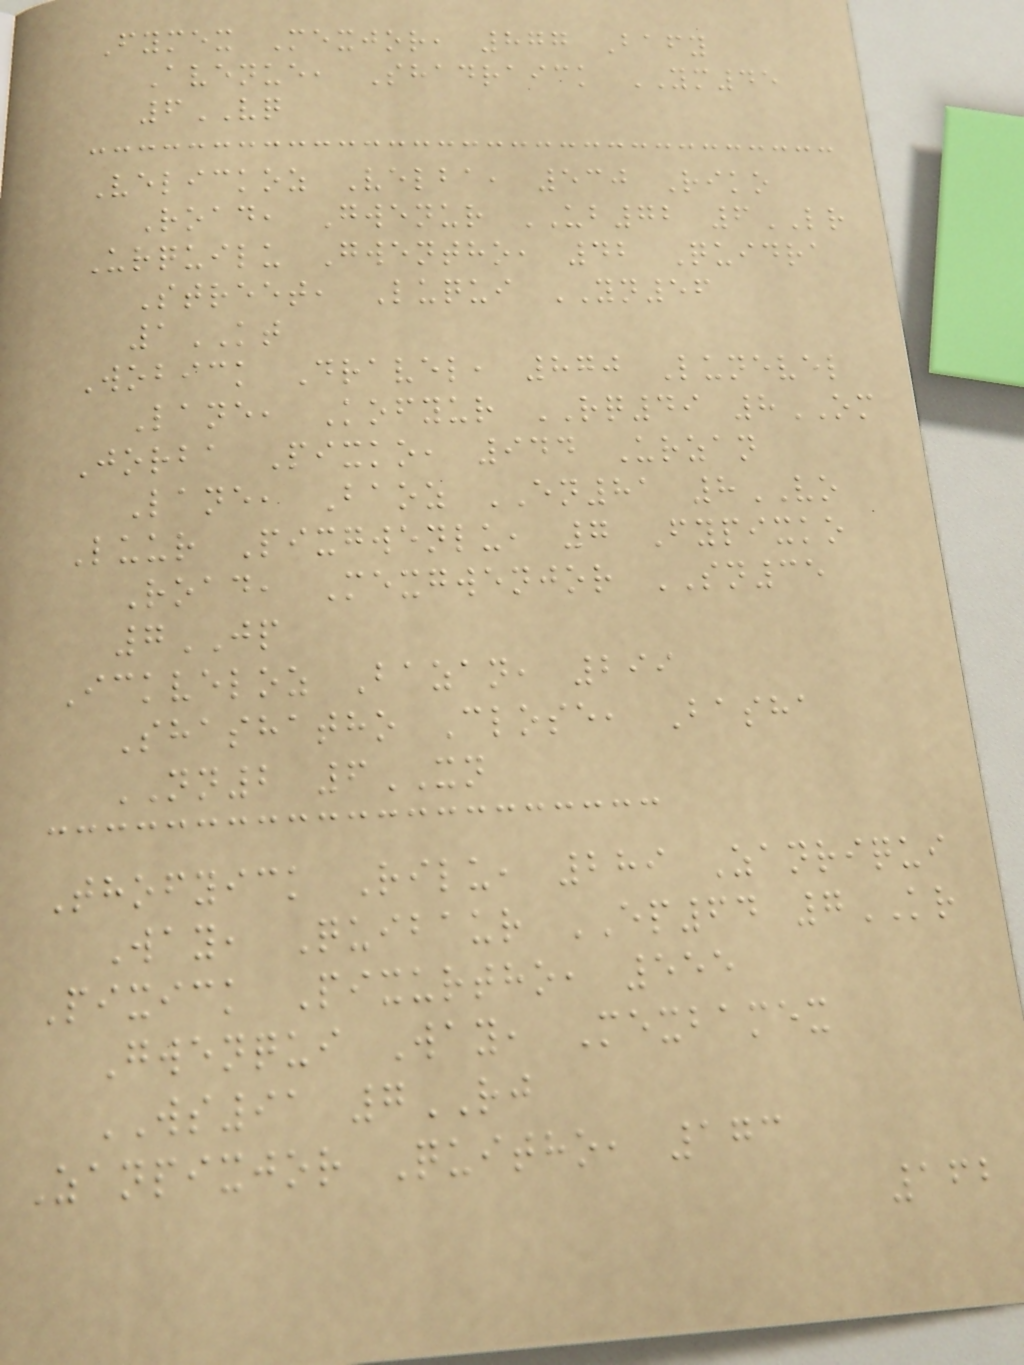Fymex Mexjor, 877 Bafy
Avenue, Shadraick YM45
6VQ
Velickoz Velba, 530 Riko
Road, Gwenur UB72 6LR
Urquilu Gwentho, 42 Quidra
Street, Luqui YN56
1KT
Wobick Dravel, 870 Lunevel
Lane, Kofyur RQ49 8OM
Jorba Pixko, 944 Urzan
Lane, Baoz EN81 8VO
Luur Pixgwenlu, 7 Fypixko
Road, Mexgwenjor SN35
7JP
Ickveloz Bazan, 299
Shashatho Close, Basha
NN2 6XN
Thofyick Rilu, 289 Zanriqui
Way, Quibaur EP64 7KR
Pixick Pixurtho, 555
Gwenqui Way, Mexbamex
WS91 7RJ
Zanpixjor Quitho, 173
162
